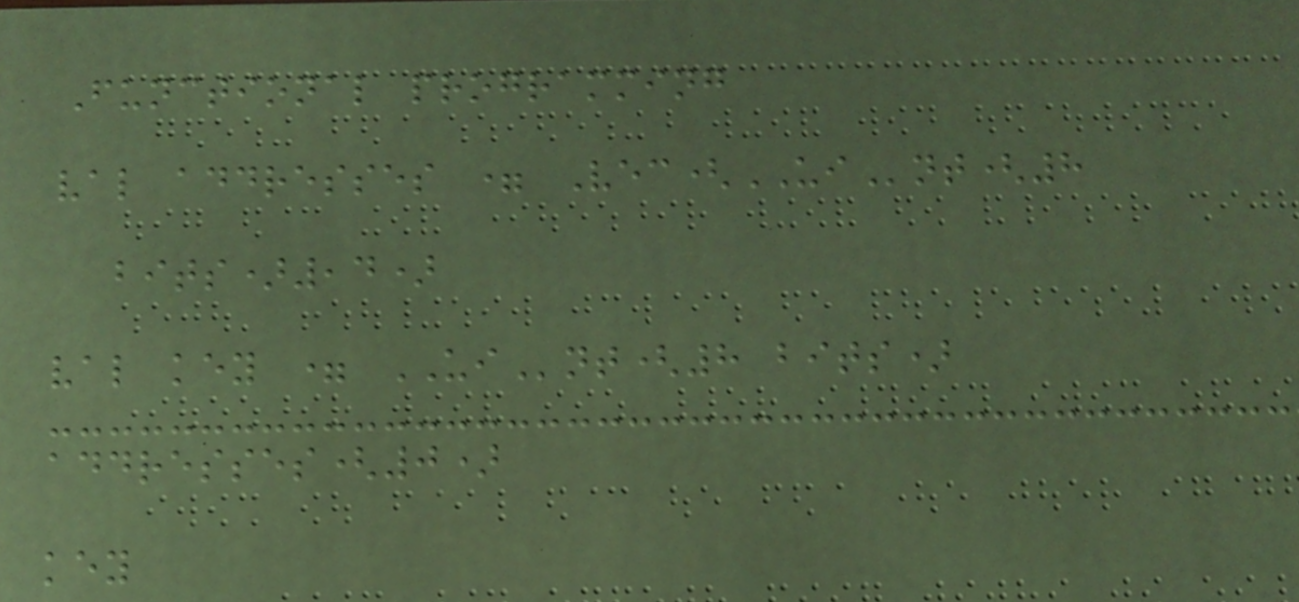Functional programming
val addresses = Vec(UInt(8
bits),4)
val key = UInt(8 bits)
addresses(0)
key
